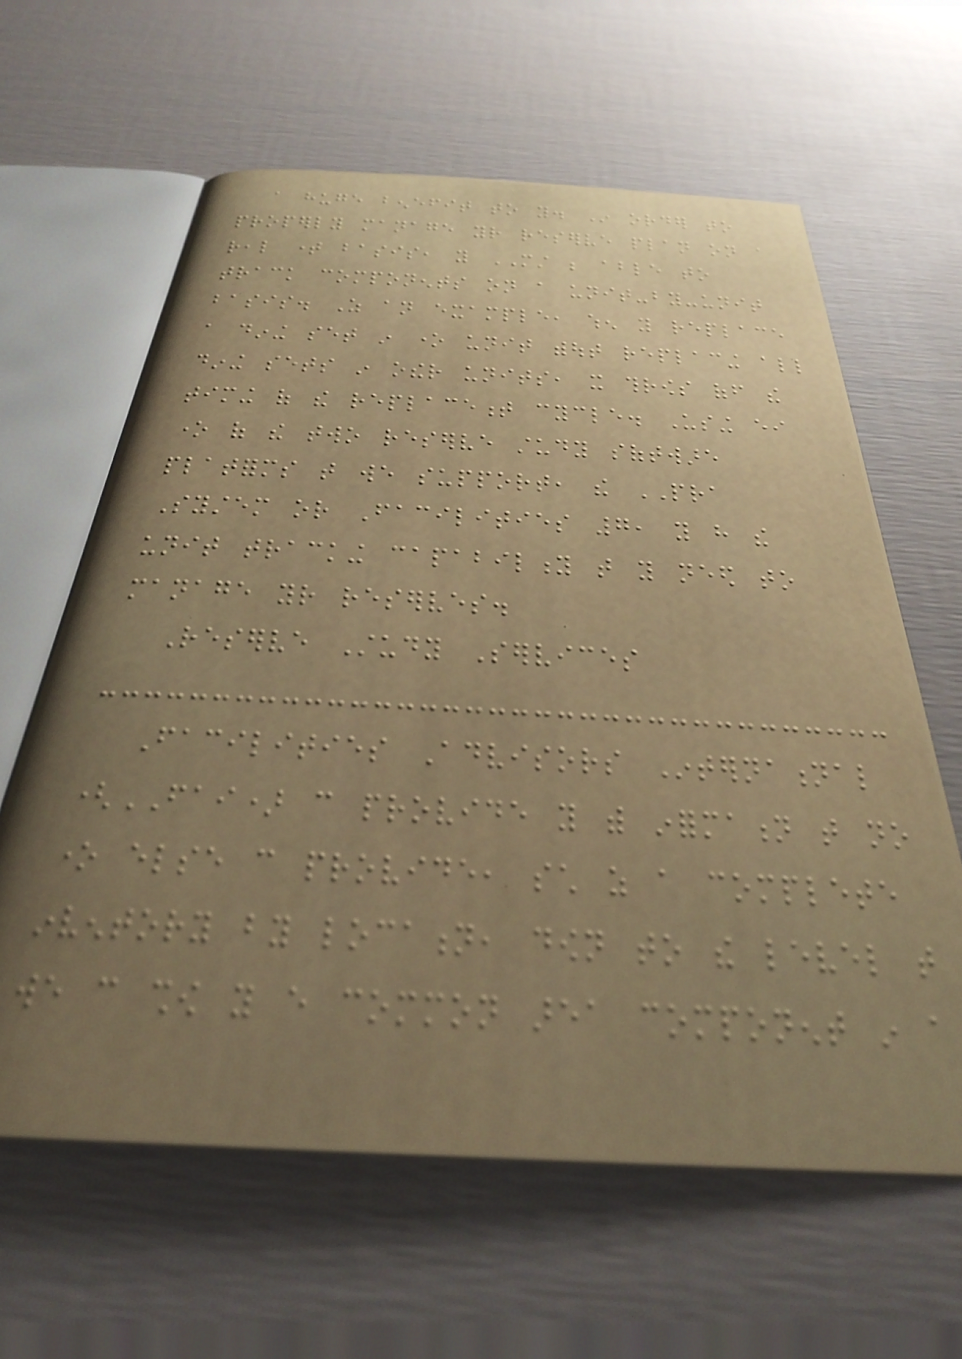a huge benefit to you. In order to
properly manage your reserve plan on a
real time basis, you MUST be able to
track components on a unit-by-unit
basis. As an example, when you replace
a dining set in one unit without replacing all
dining sets in other units, it throws off the
timing of the replacement cycle. Using either
one of the two reserve study software
platforms that we support, the PRA
System or Facilities 7, you have the
unit tracking capability that you need to
manage your reserves.
Reserve Study Services
Facilities Advisors International
(FAI) can provide you with information that no
one else can provide, such as a complete
inventory by location, down to the level that
we can show you every common area component in a
